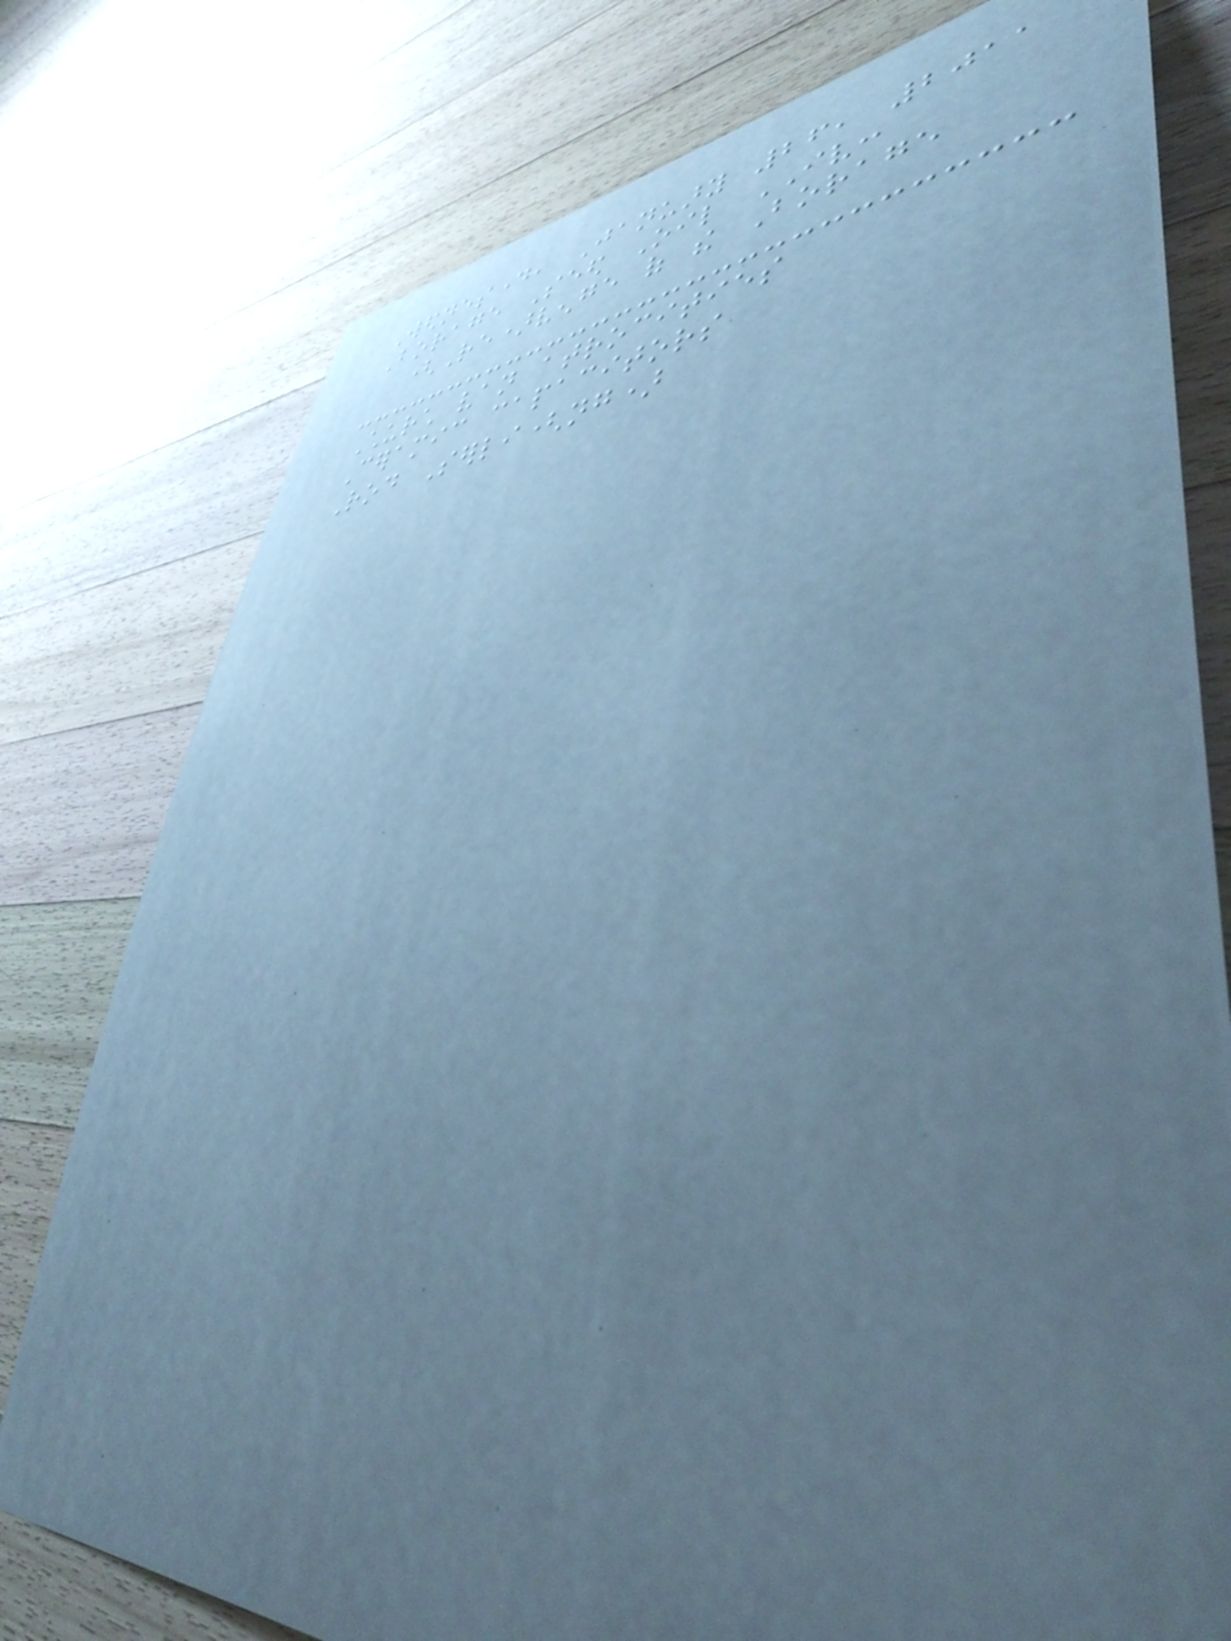Wednesday, January 26, 2011
Borage Seed Oil IV:
(Re)venge of the Borage
Church van atrocities
Ceramic capacitors
Rod Serli(ng)
